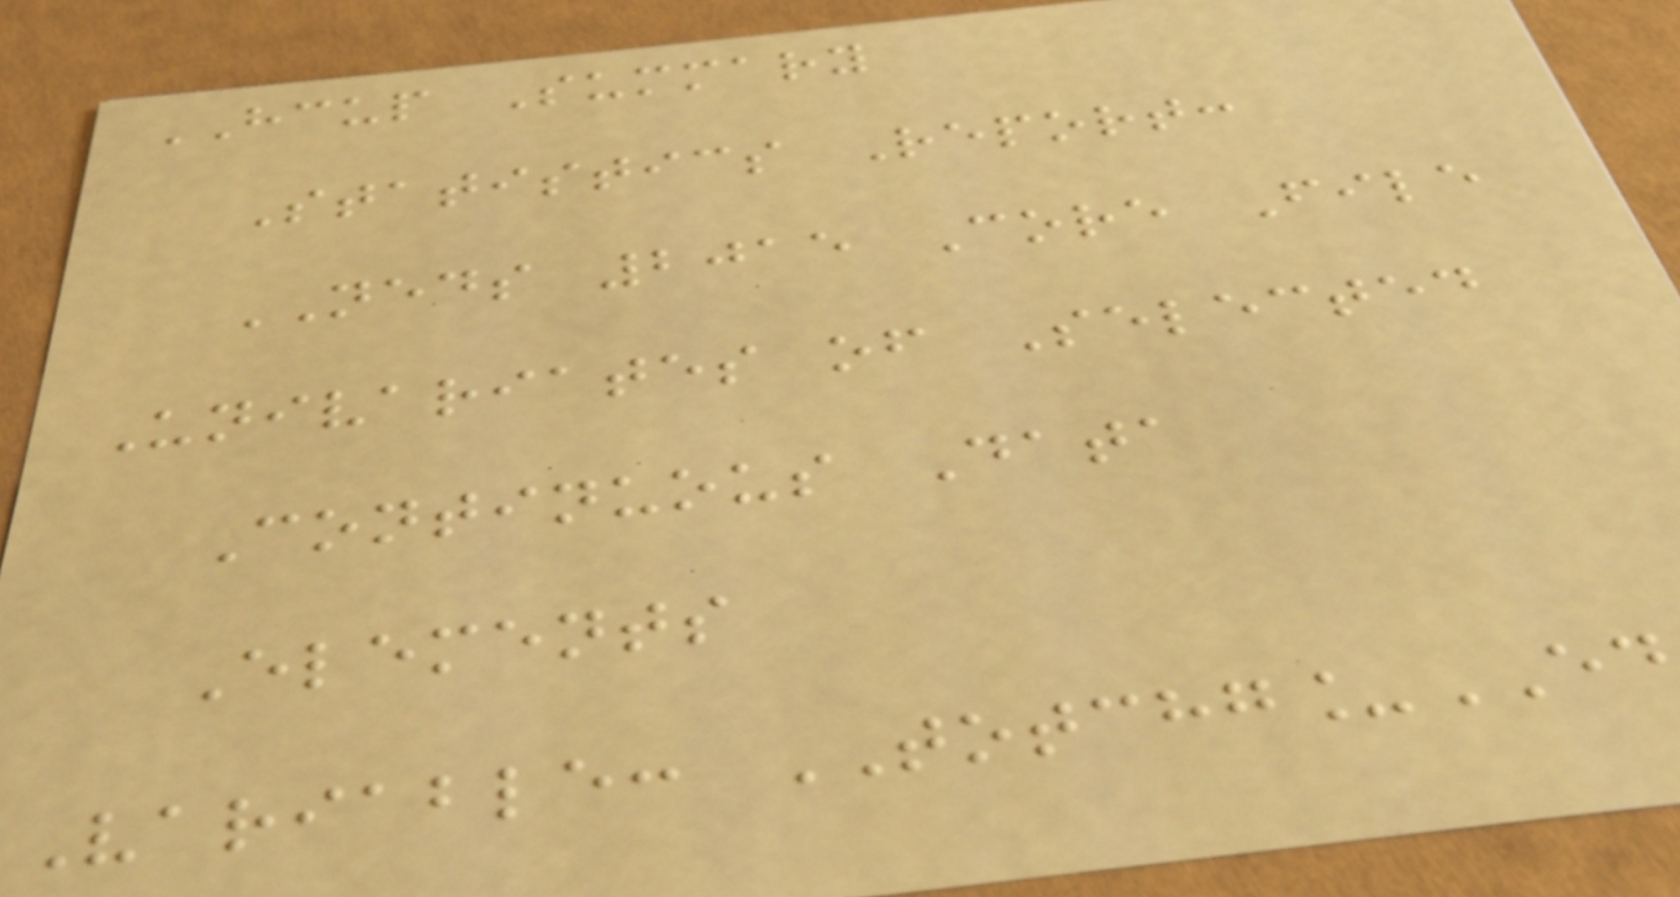HCUP Summary
Statistics Report:
NEDS 2015 Core File
Univariates of Selected
Continuous Data
Elements
Variable: TOTCHG_ED
